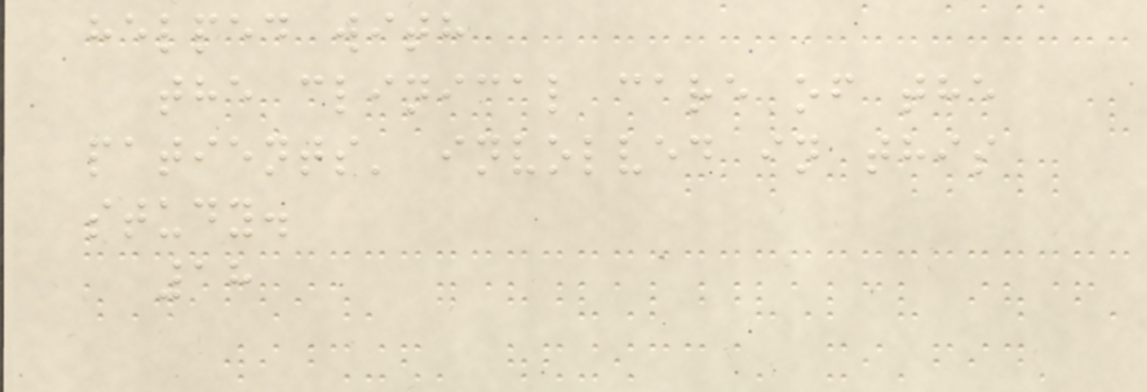helped with
the clinical care of the
patients' involved in this
study.
18
